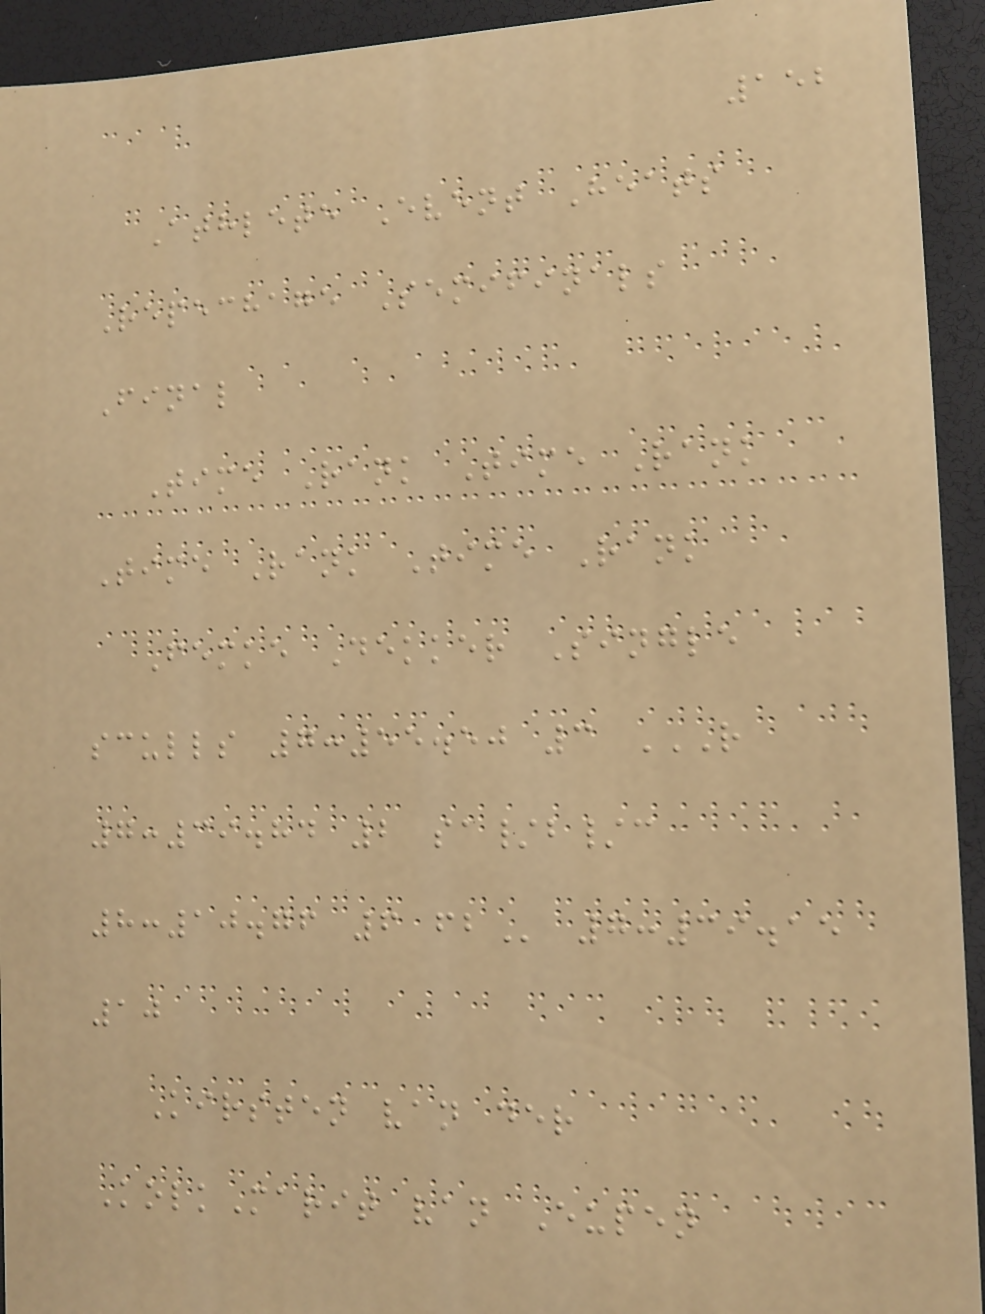152
Athlete Event Heats
Repechage Semifinals
Final
Time Rank Time Rank
Time Rank Time Rank
Femke Dekker Single
sculls 7:55.50 3 R
7:39.84 2 SA/B/C
8:10.76 6 FB 7:39.15
10
Kirsten van der
KolkMarit van Eupen
